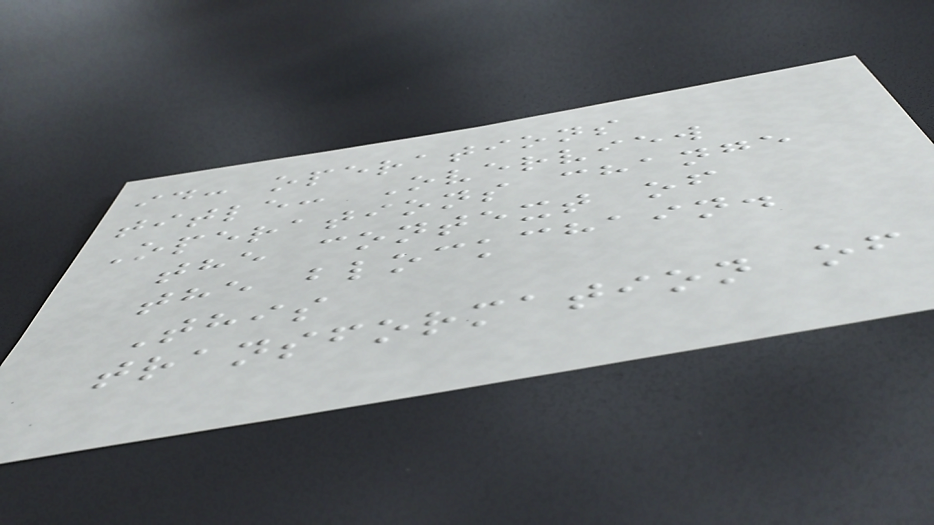id: operations
title: Overview
Operations change
the context of
the blockchain.
This
transformation of
